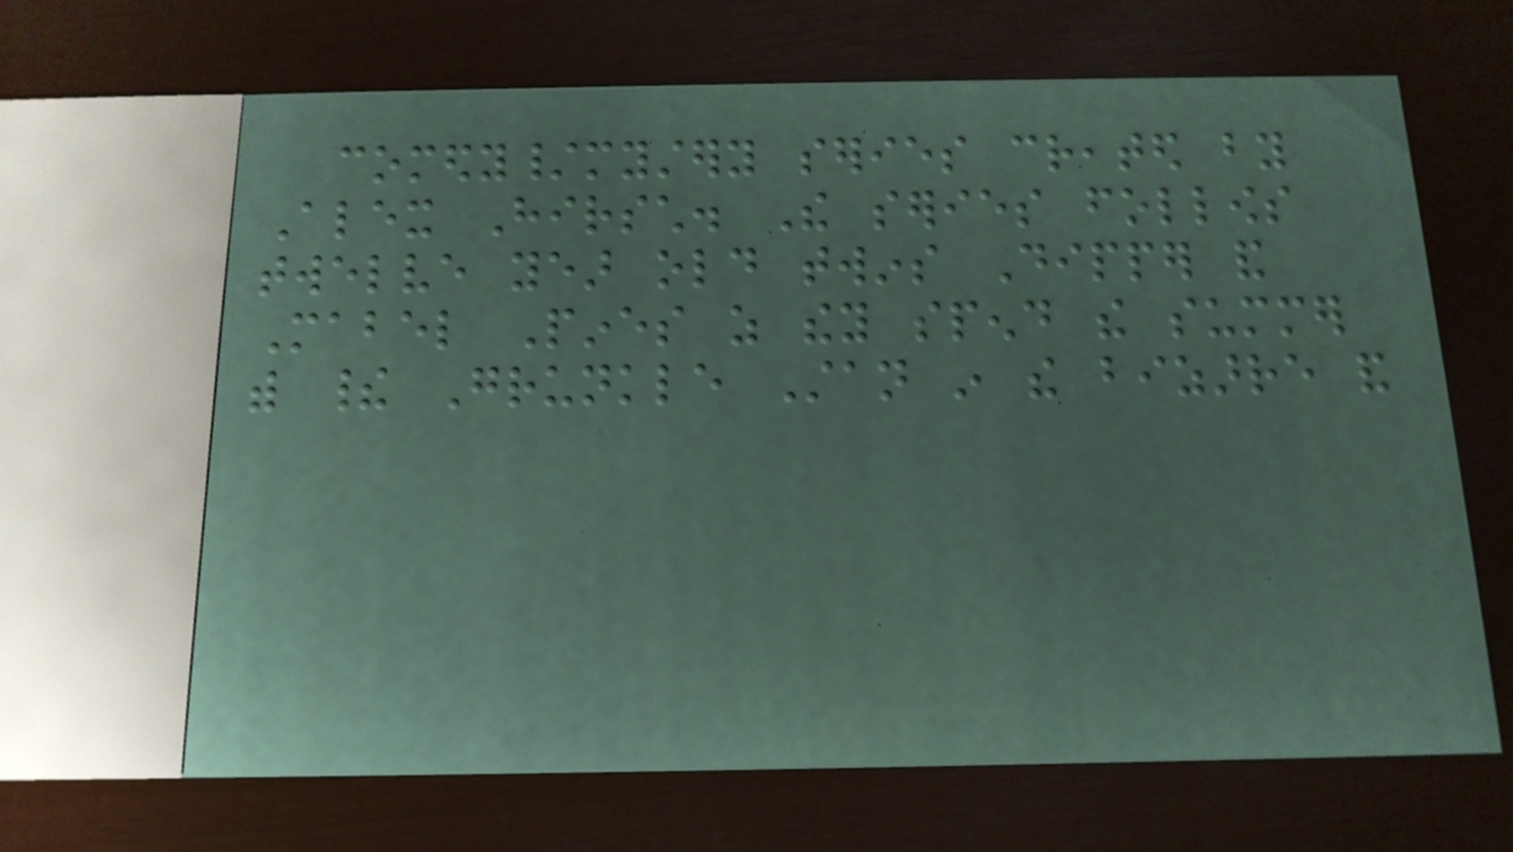comedy/mystery series created by
Alex Hirsch. The series follows
twelve year old twins Dipper and
Mabel Pines as they spend the summer
with their Grunkle Stan in the bizarre and
